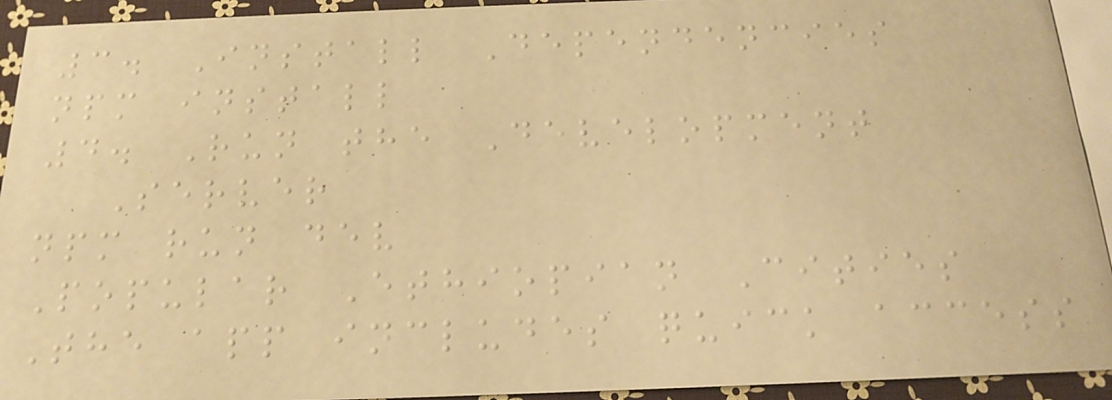3. Install Dependencies
npm install
4. Run the Development
Server
npm run dev
Popular Ethiopian Cities
The app includes quick access
